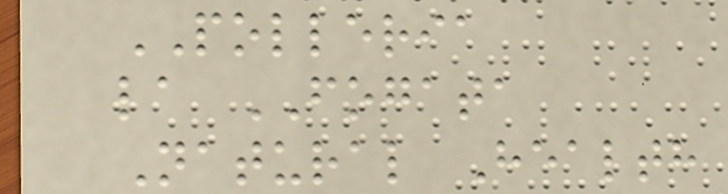POLLERIA
la FOGATA
Natural Health
